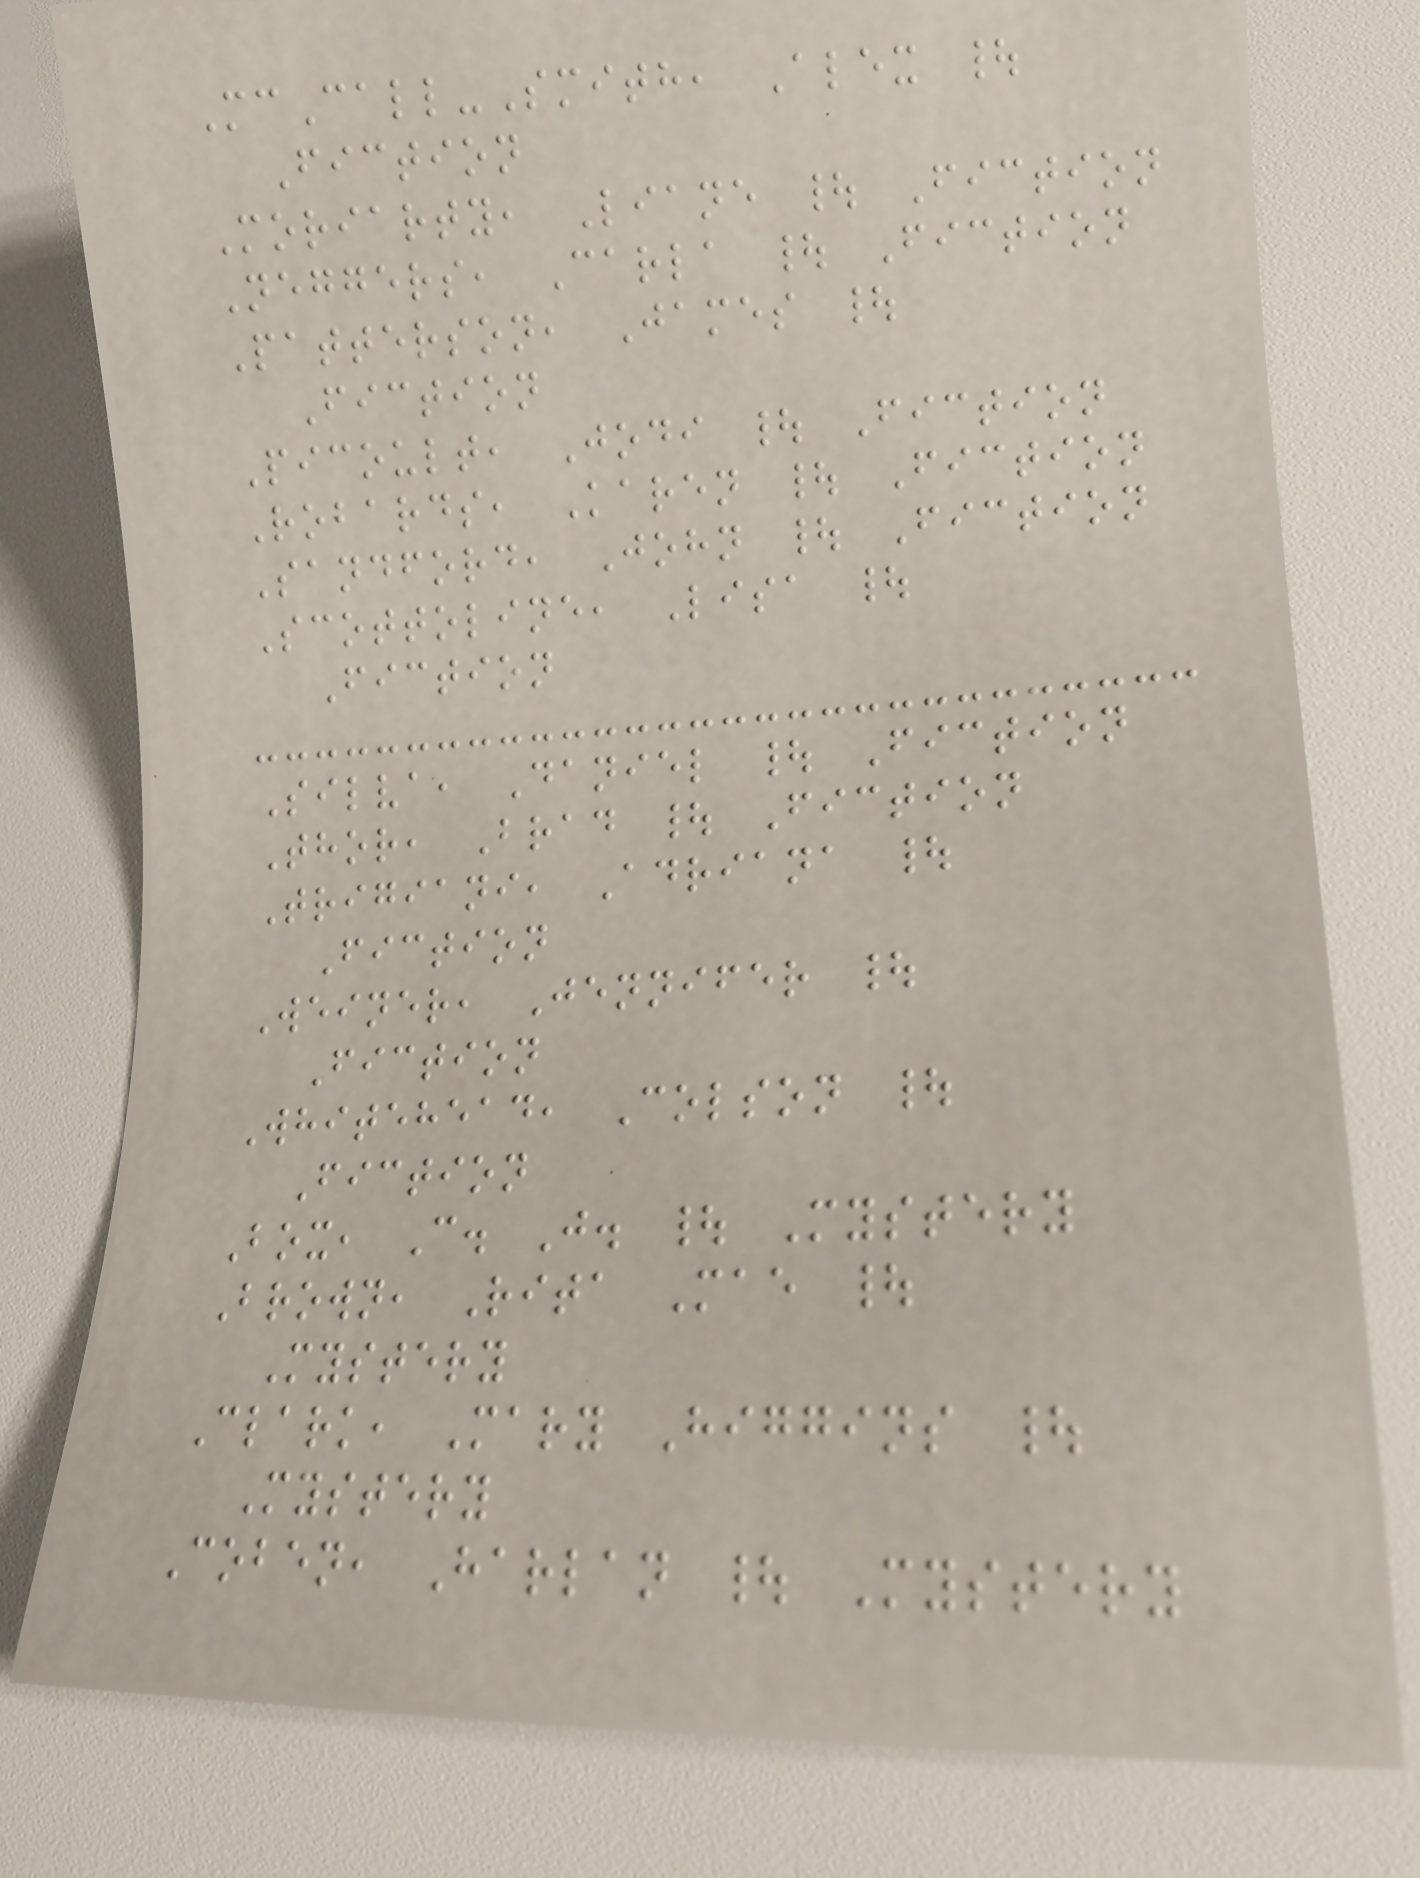McCall-Smith, Alex |
Fiction
Moriarty, Liane | Fiction
Neggers, Carla | Fiction
Patterson, James |
Fiction
Picoult, Jodi | Fiction
Robards, Karen | Fiction
Sandford, John | Fiction
Scottoline, Lisa |
Fiction
Silva, Daniel | Fiction
Thor, Brad | Fiction
Trigiani, Adriana |
Fiction
Weiner, Jennifer |
Fiction
Whitehead, Colson |
Fiction
Box, C. J. | Mystery
Brown, Rita Mae |
Mystery
Clark, Mary Higgins |
Mystery
Coben, Harlan | Mystery
